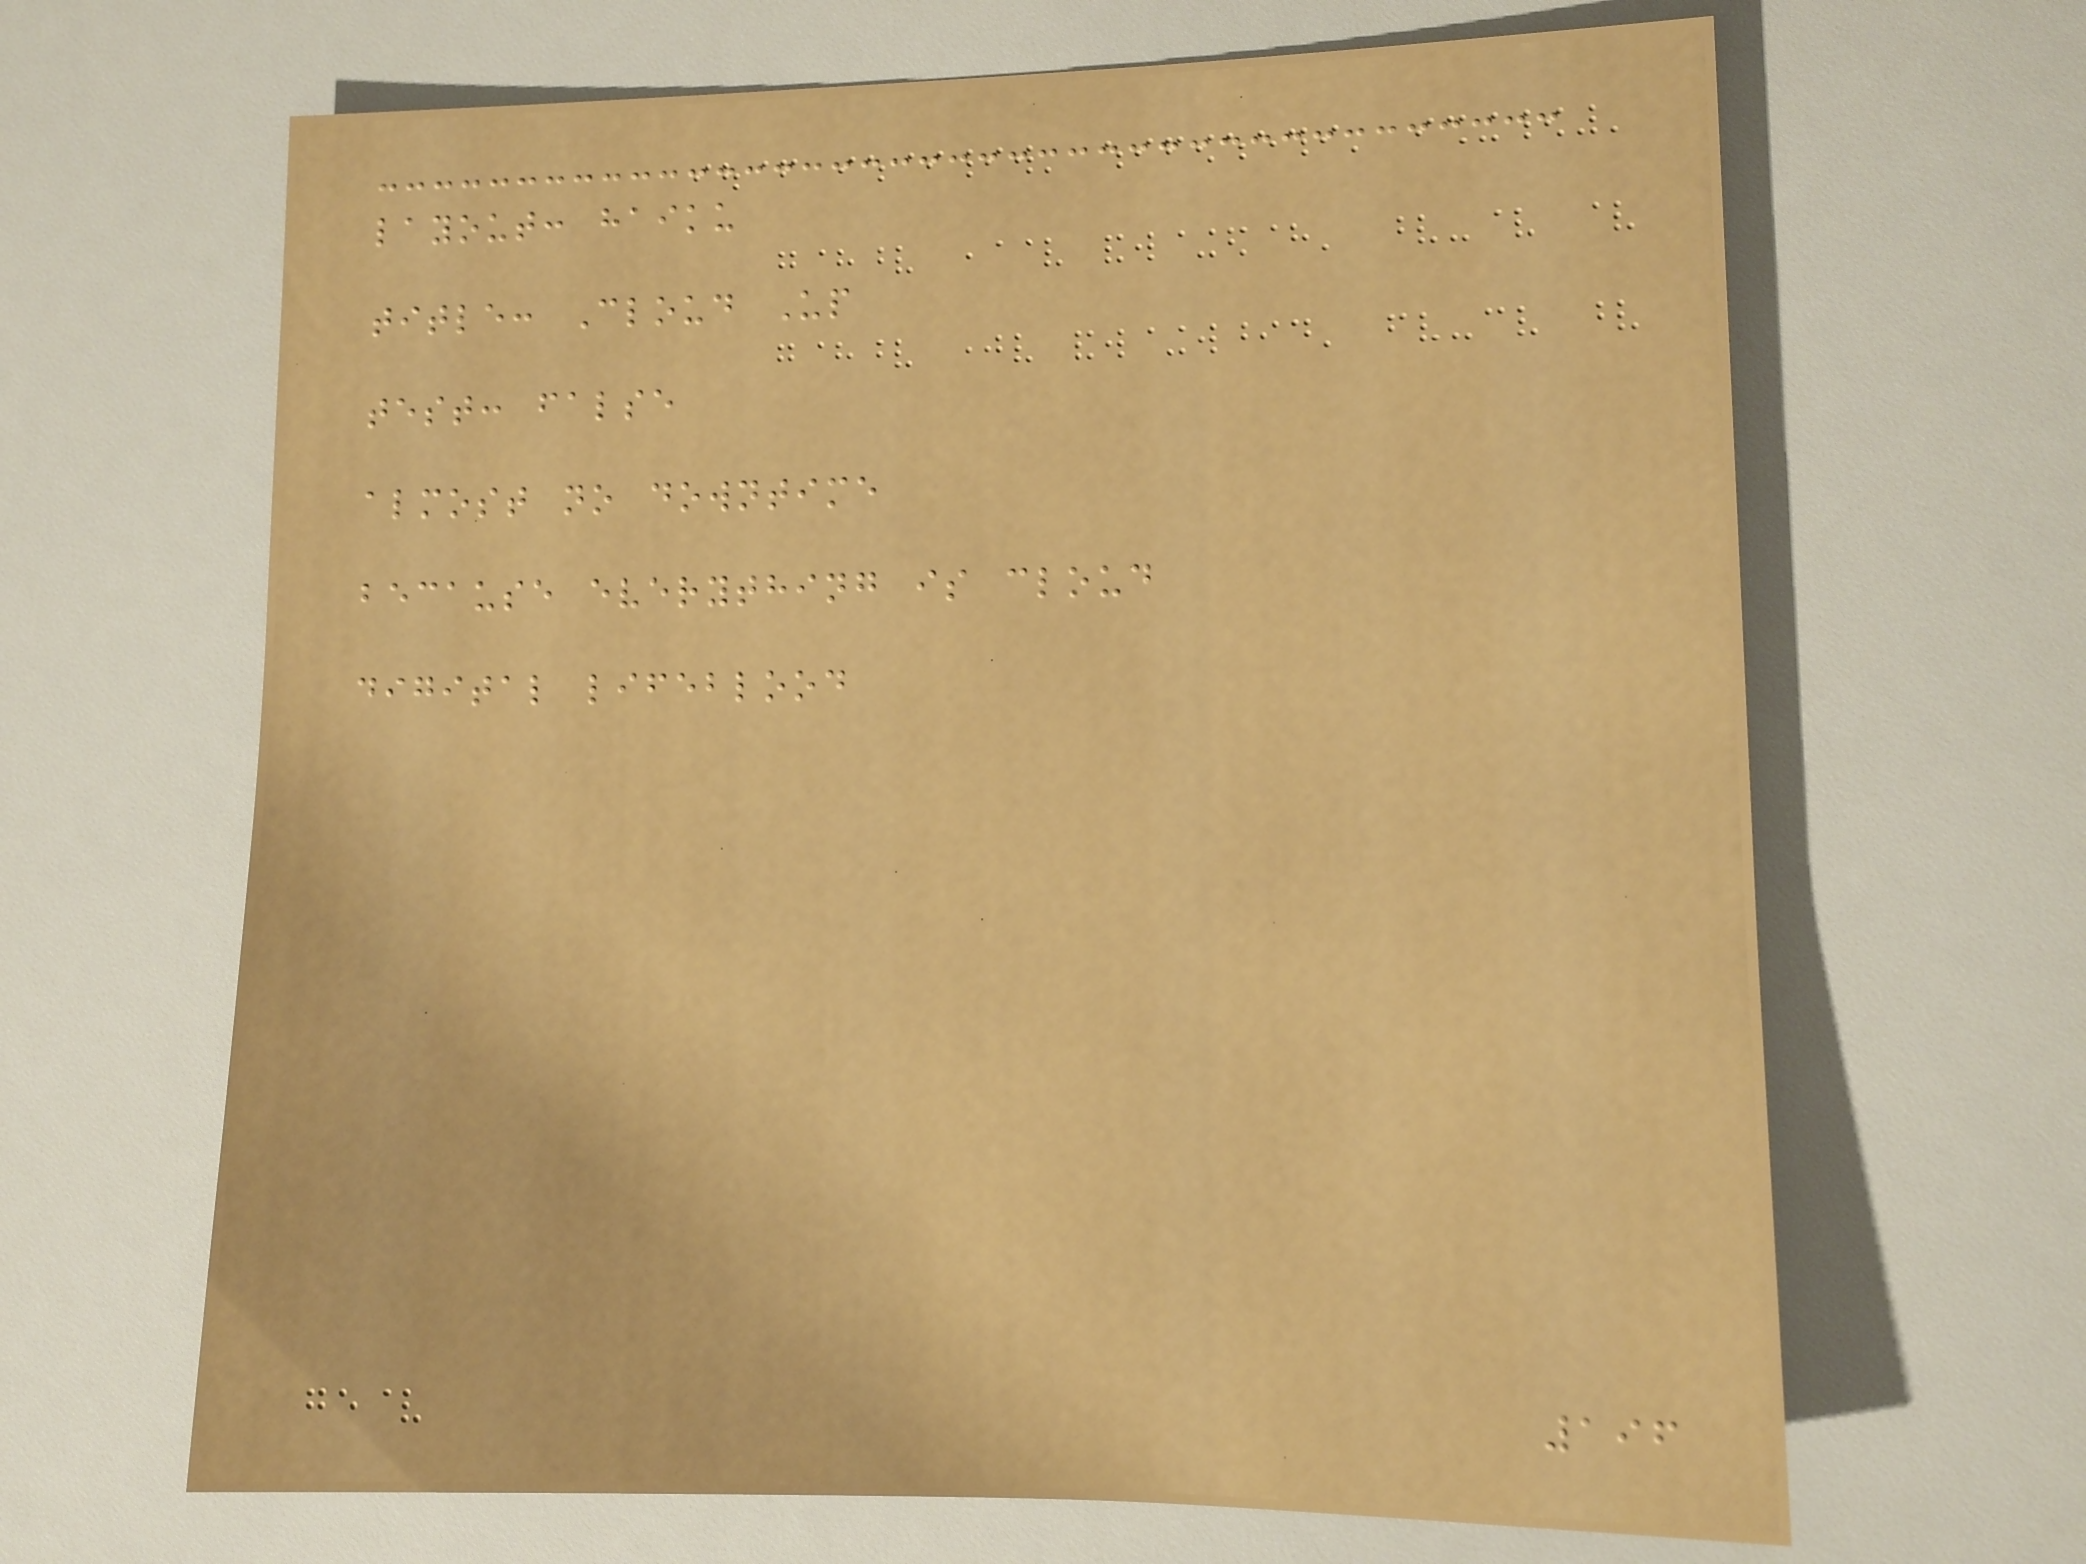layout: haiku
title: Cloud Up
test: false
almost no downtime
because everything is cloud
digital lifeblood
196
